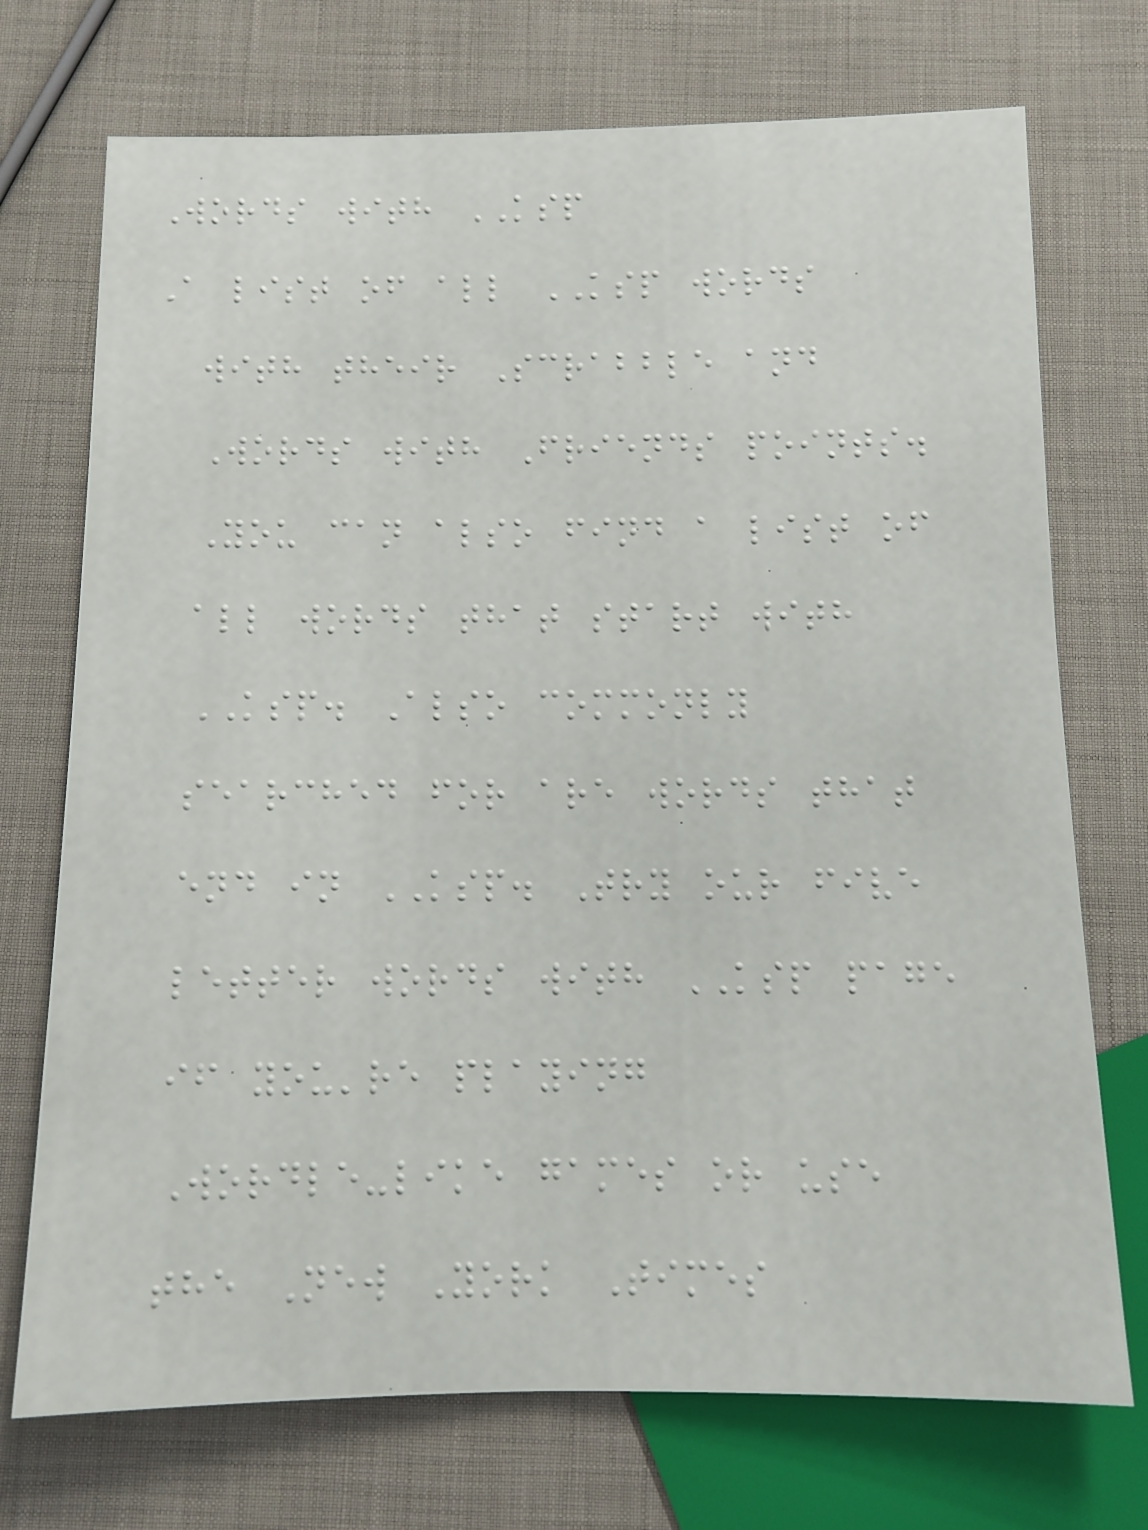Words with KSP
A list of all KSP words
with their Scrabble and
Words with Friends points.
You can also find a list of
all words that start with
KSP. Also commonly
searched for are words that
end in KSP. Try our five
letter words with KSP page
if you're playing
Wordle-like games or use
the New York Times
